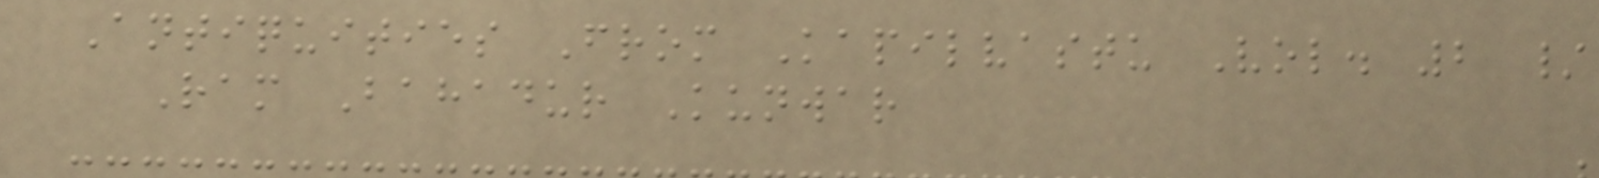Antiquities From Kapilvastu Vol. 2 /
Ram Bahadur Kunwar
